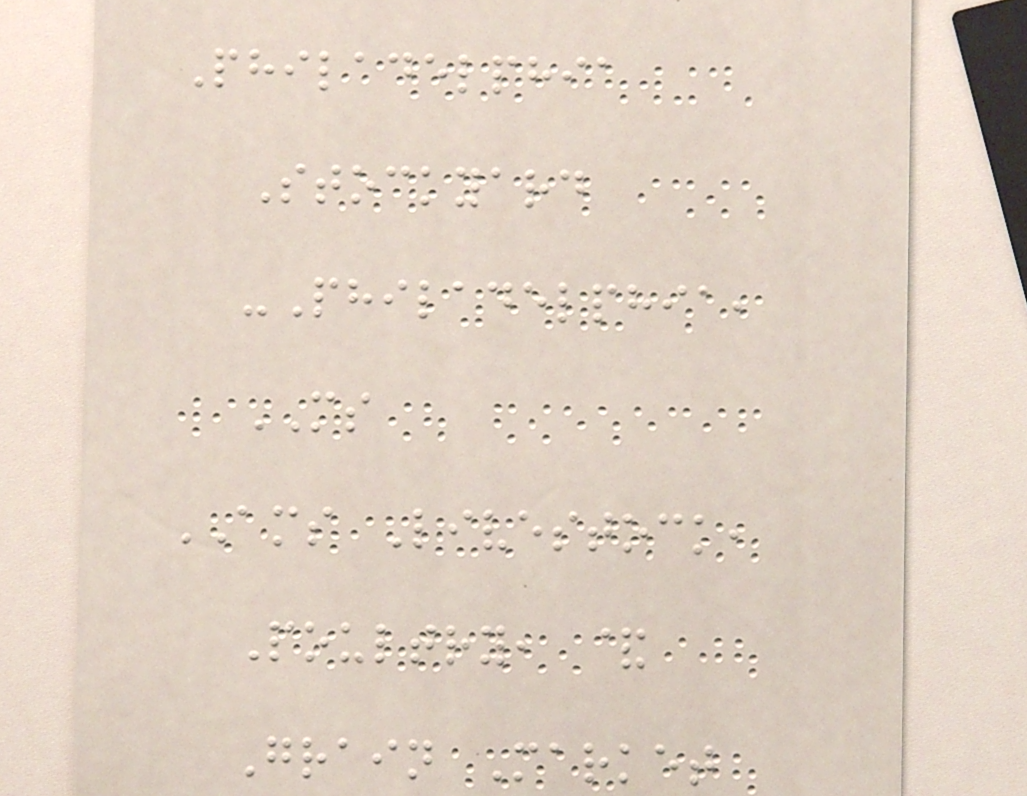Philadelphia
Stockyard
-Philadelphia,
MS
AMS Livestock,
Poultry, &
Grain Market
